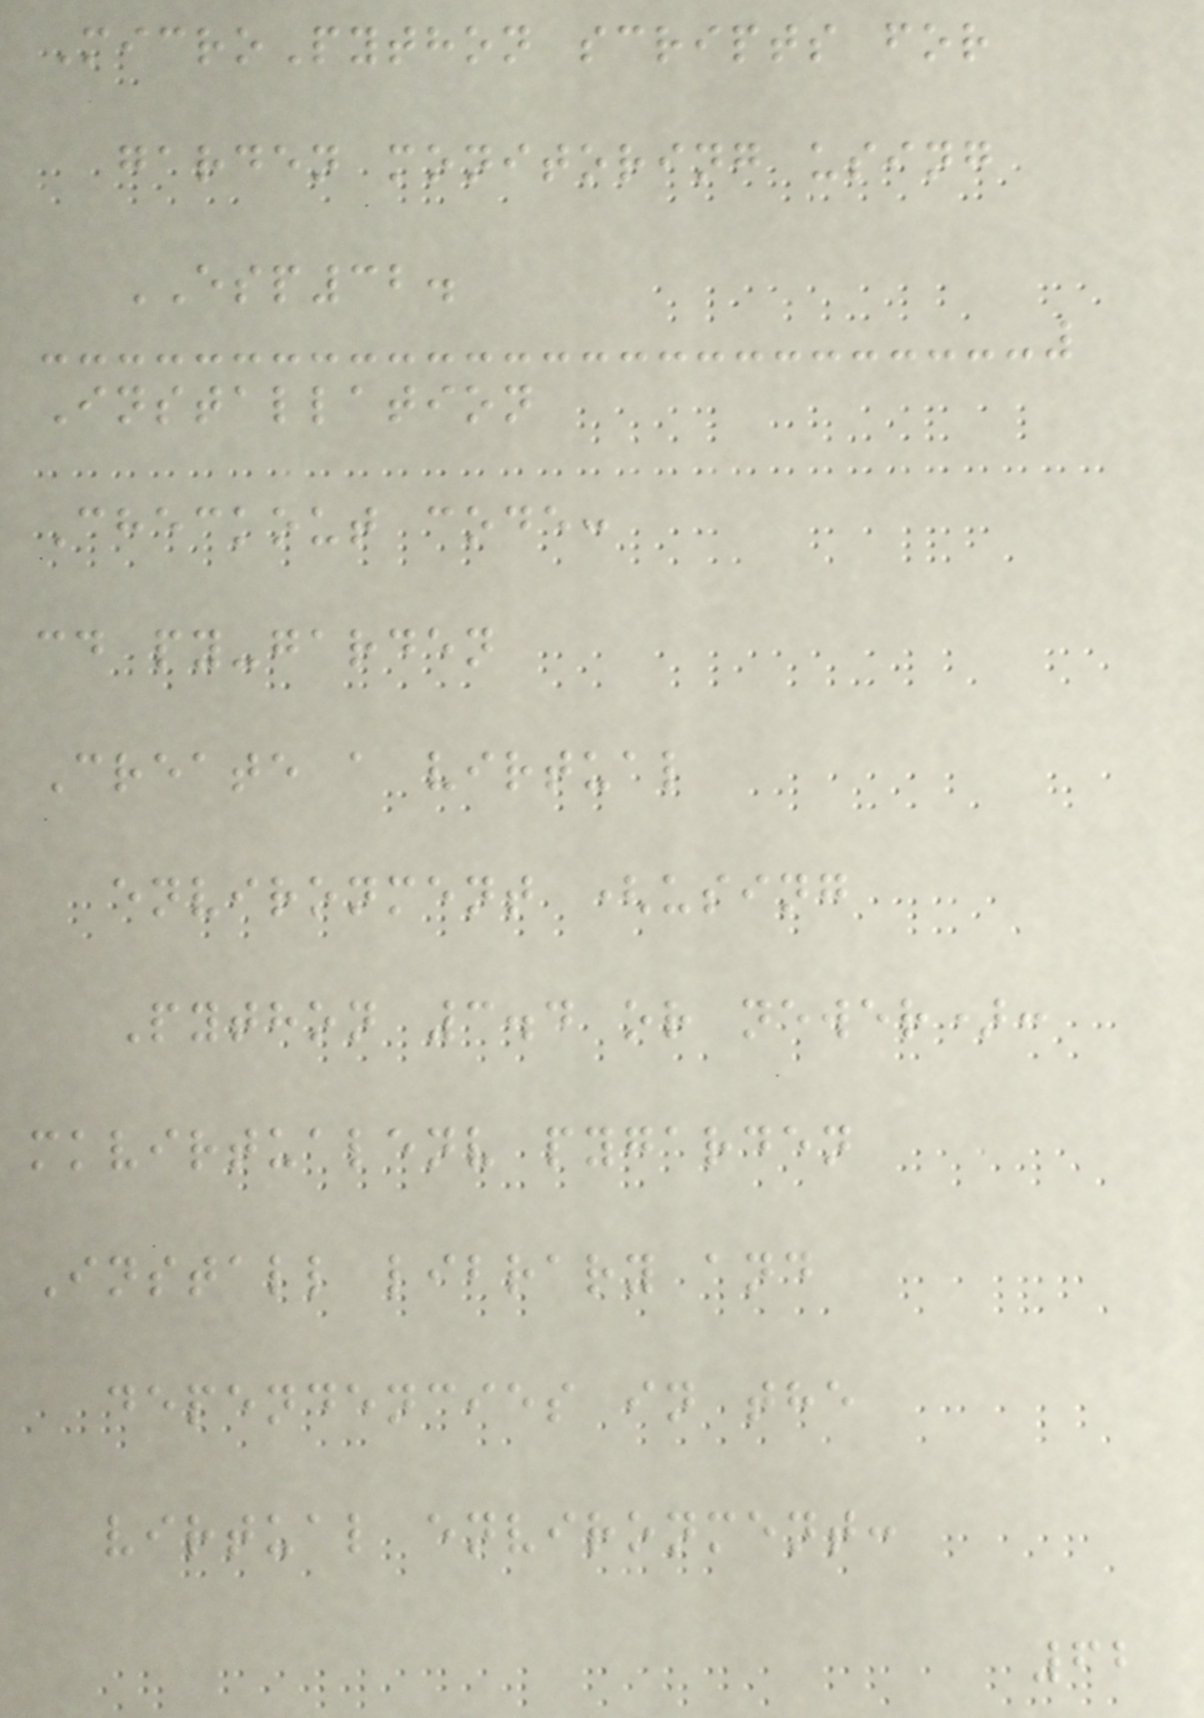MicroPython scripts for
garden monitoring using
ESP32.
Installation
Checkout code:
cd py-garden
Create a virtual
environment (using
Python 3.4 or newer):
mkvirtualenv pygarden
Install library and
dependencies in the
virtual environment:
62
